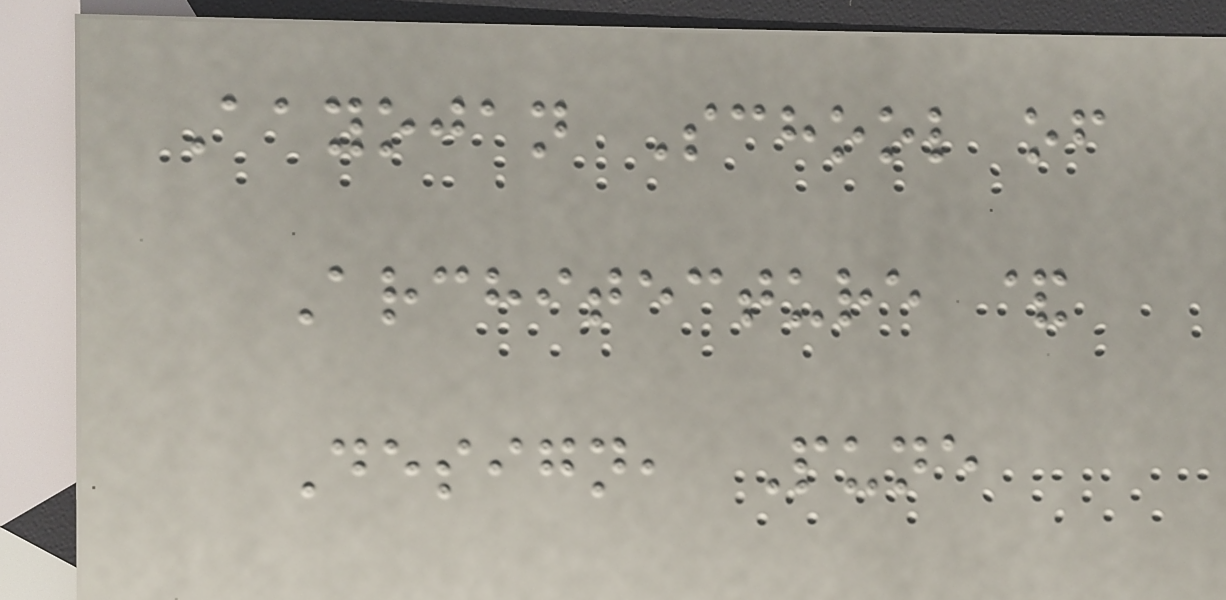Aayojan School of
Architecture &
Design, Pune
